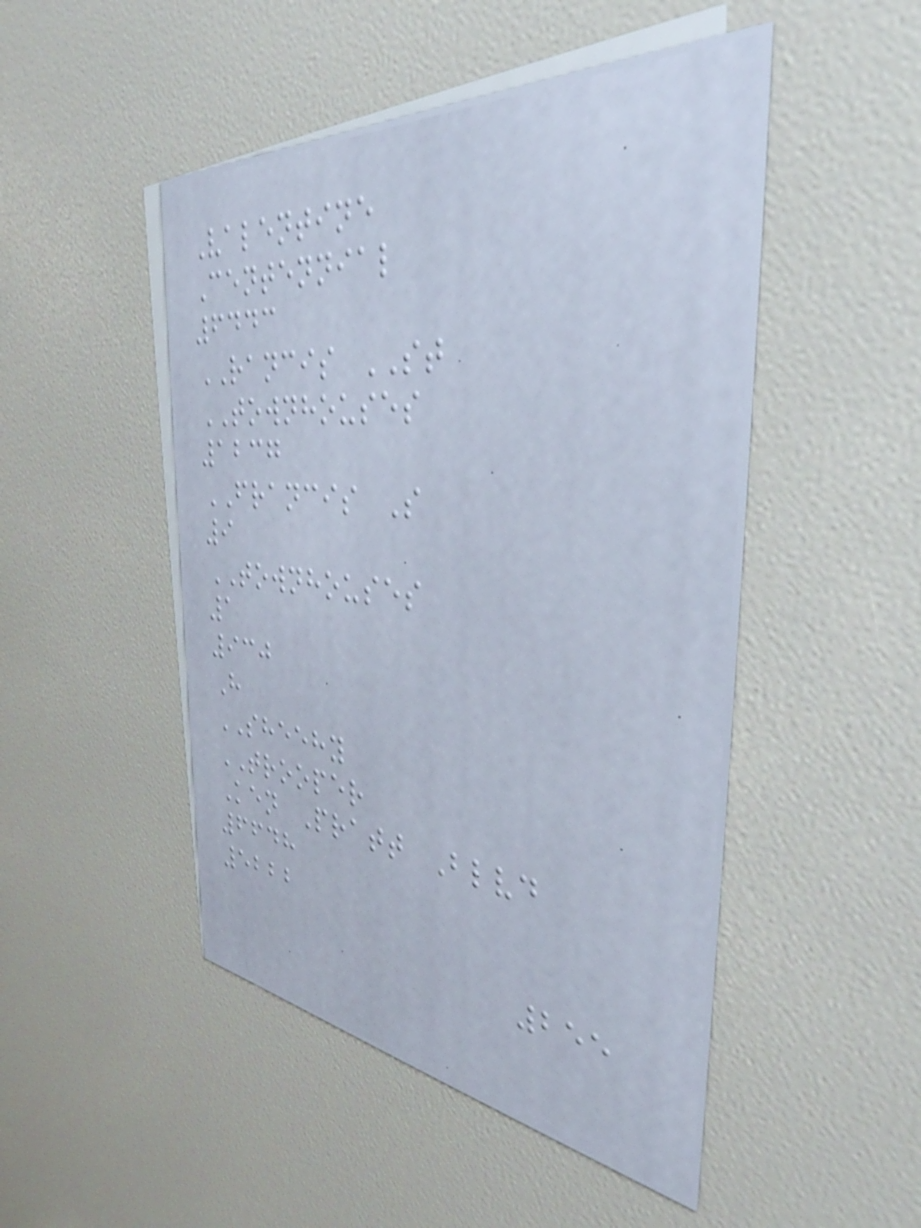Valentine
Centennial
6443
RANCIS ST
TOWNHOUSES
1237
FRANCIS S
9
TOWNHOUSES
1
930
H
SHEEHY
TROOPER
Ken Pratt Blvd
6648
5222
255
